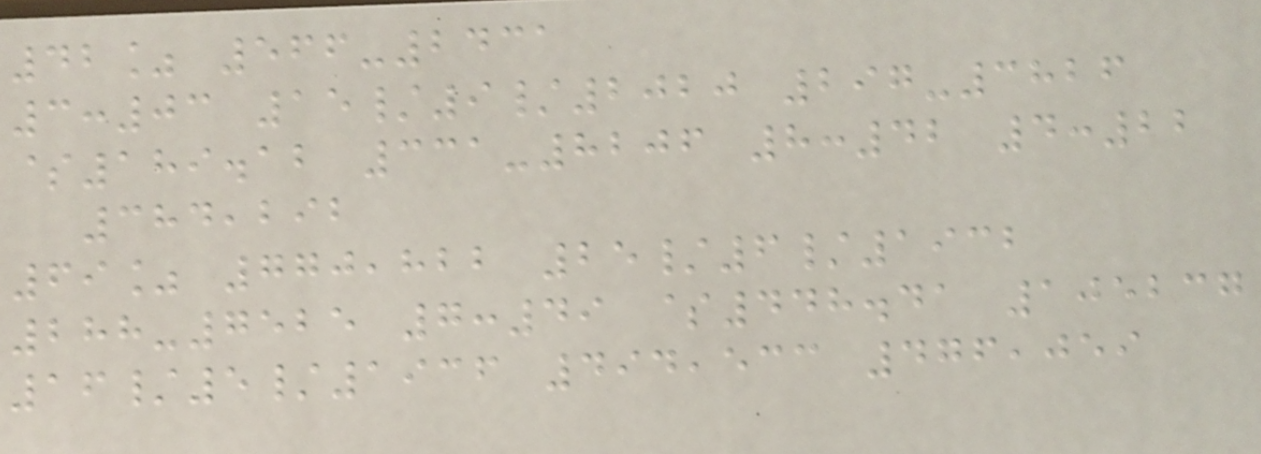42% 566-2431
3:03 15/9/2020 297-3826
$189.12 331-8206 8:42 4:22
384,292
69% 770,822 25/6/1932
288-7525 7:49 $448.41 105237
16/5/1936 494,533 476,059
